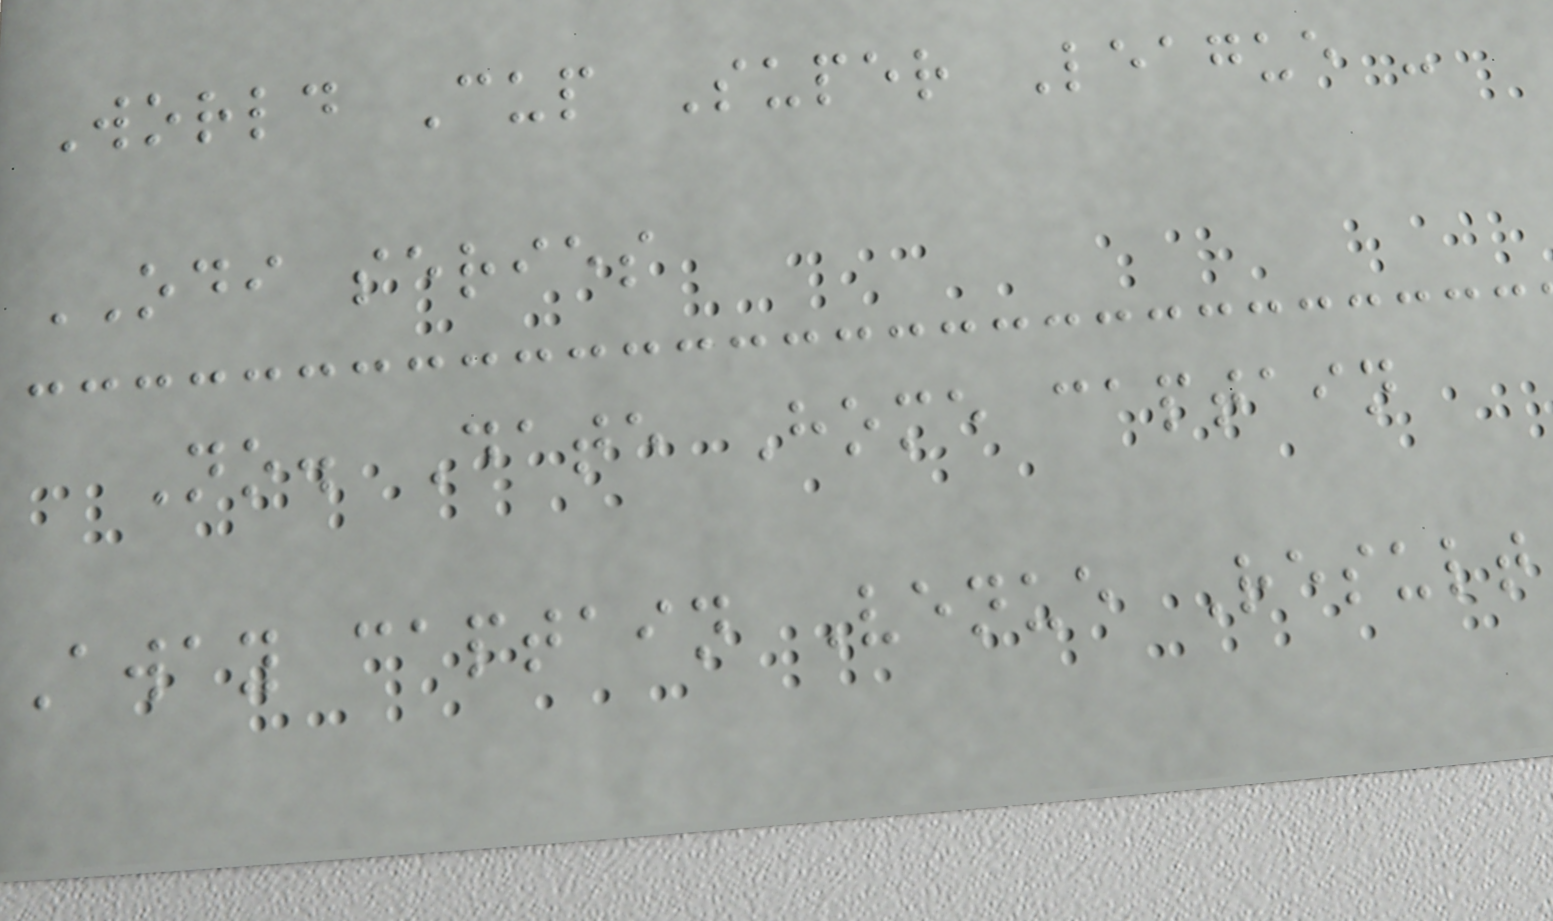World Cup Super League -
ODI series
No. Date Home captain
Away captain Venue Result
